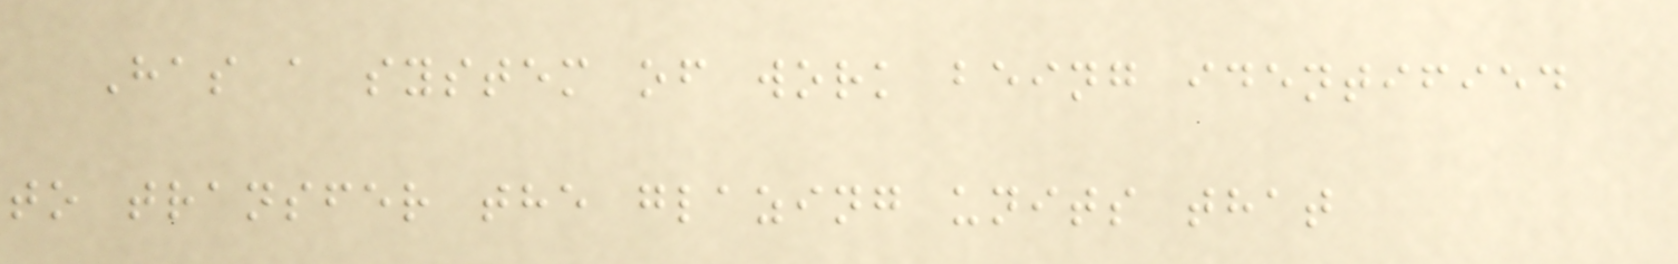Has a system of work being identified
to transfer the glazing units that
